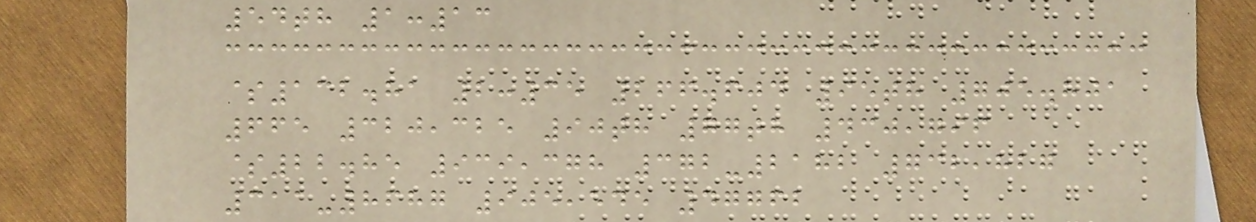54th 1:13
$132.81 2:35 266.604 95th 705.801
665 320,325 90th 77th 430,796
$22.85 939,378 372-2182 732,827
311-8687 905,545 47762
